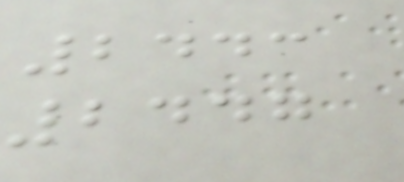2443
2447
